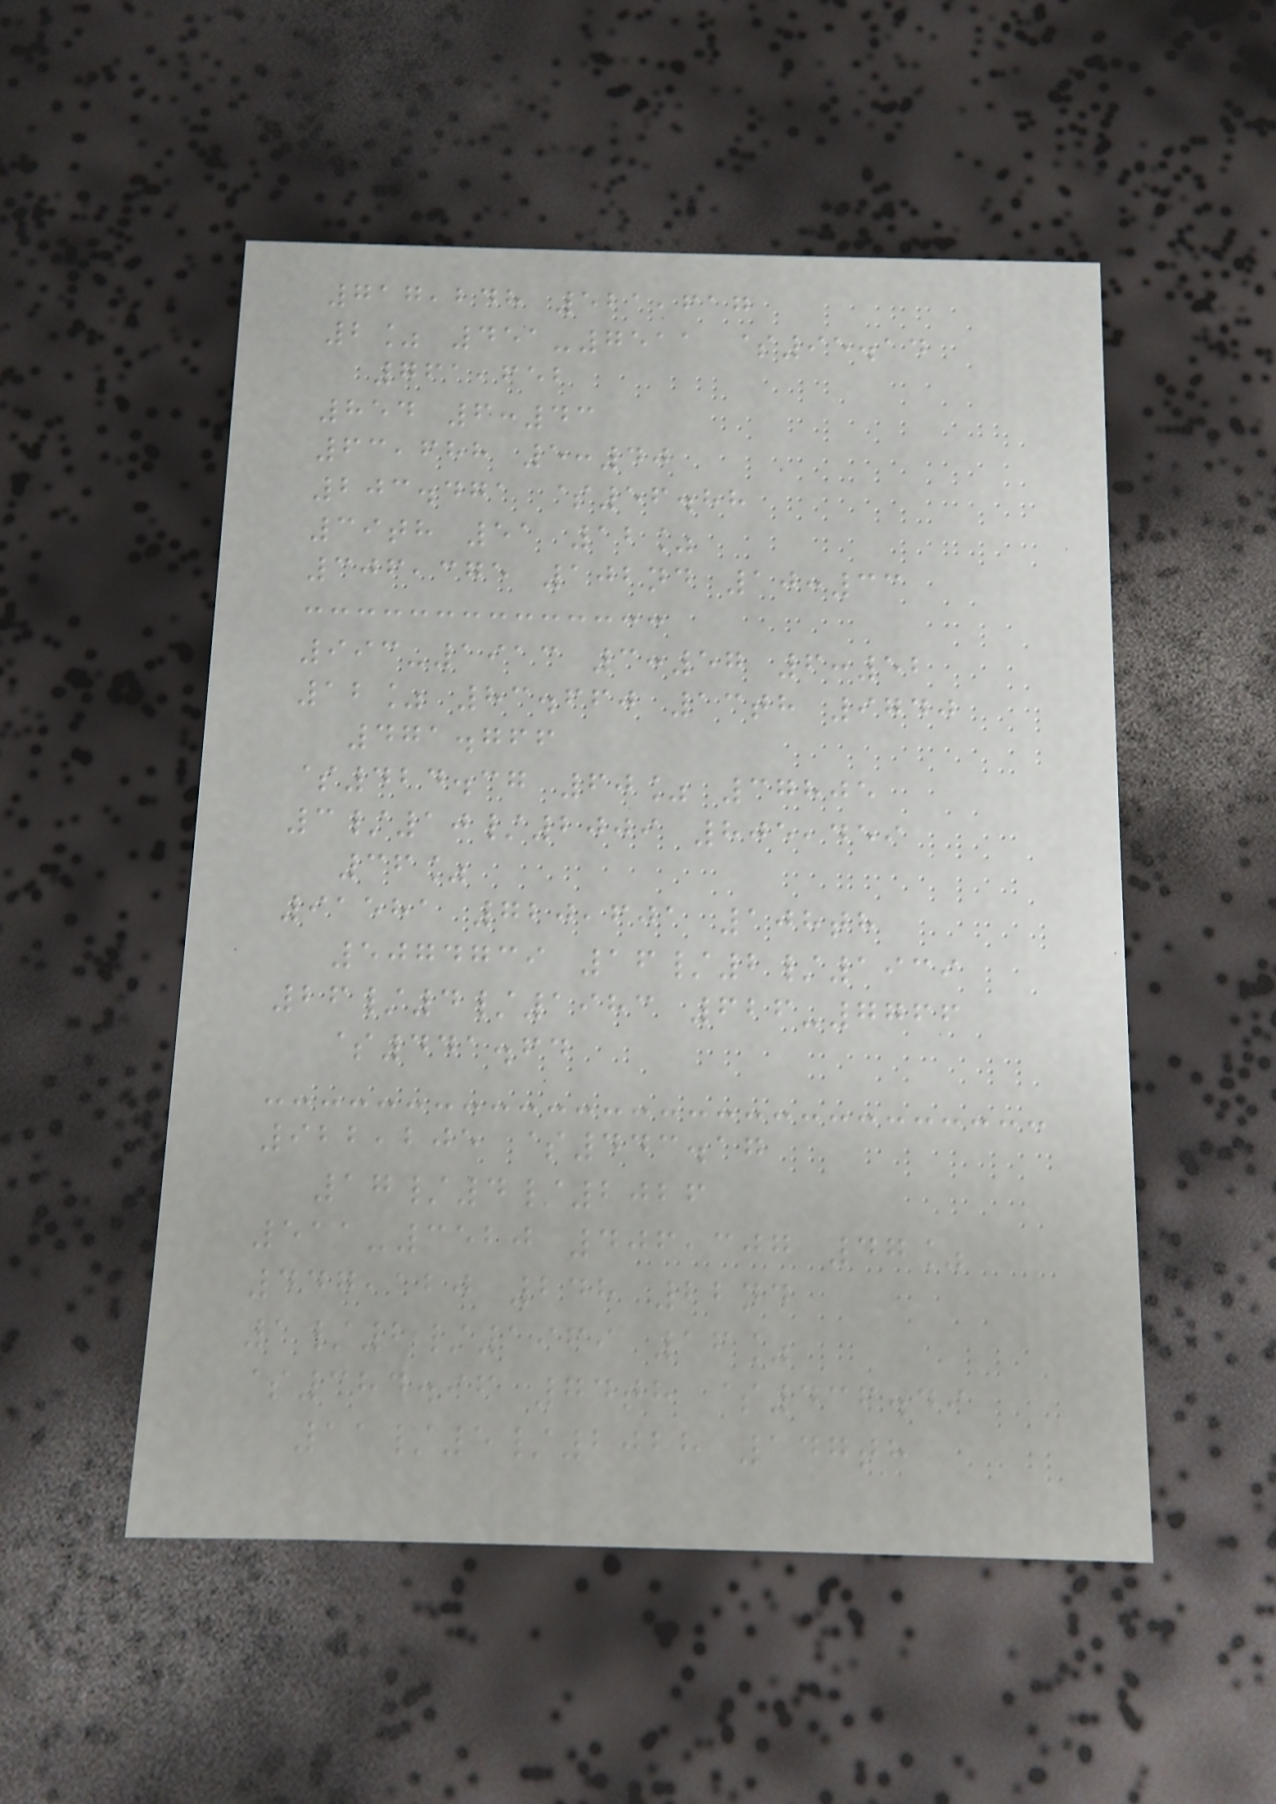717,248 521,617
2% 451-7511 $95.14
761,652
854 6:43
63,688 5:40
203.471 $56.88
39th 51 12%
306,375 102nd 10:33
993-1913 3:57 6:52
12% 83.660 13th 9740
471.766
$424.37 60% 37805
3/10/2009 805,459
36%
91581 720,601 108th
5074739 16/2/1939
26/4/1983 626-7766
$441.64
922,205 $443.17
17/4/2026
511-3520 406,307 47%
447,120 248 22nd
1/2/1969 16%
$384.96 74th $436.49
11/5/2028 147th
